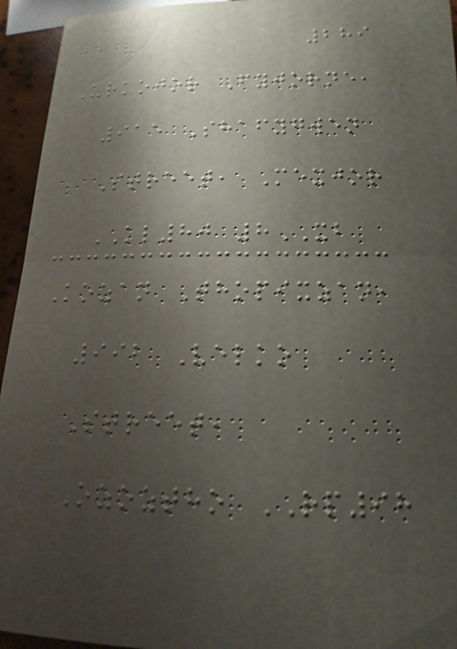289
Urkojor Fyjorne,
915 Shafygwen
Street, Mexjor
KL80 8XB
Kozan Thopixzan,
992 Velko
Street,
Ozoztho RP98
